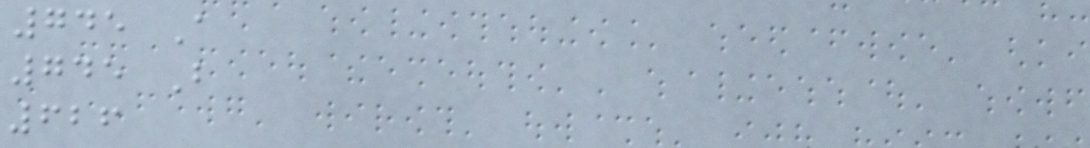745 A
745 B
626
